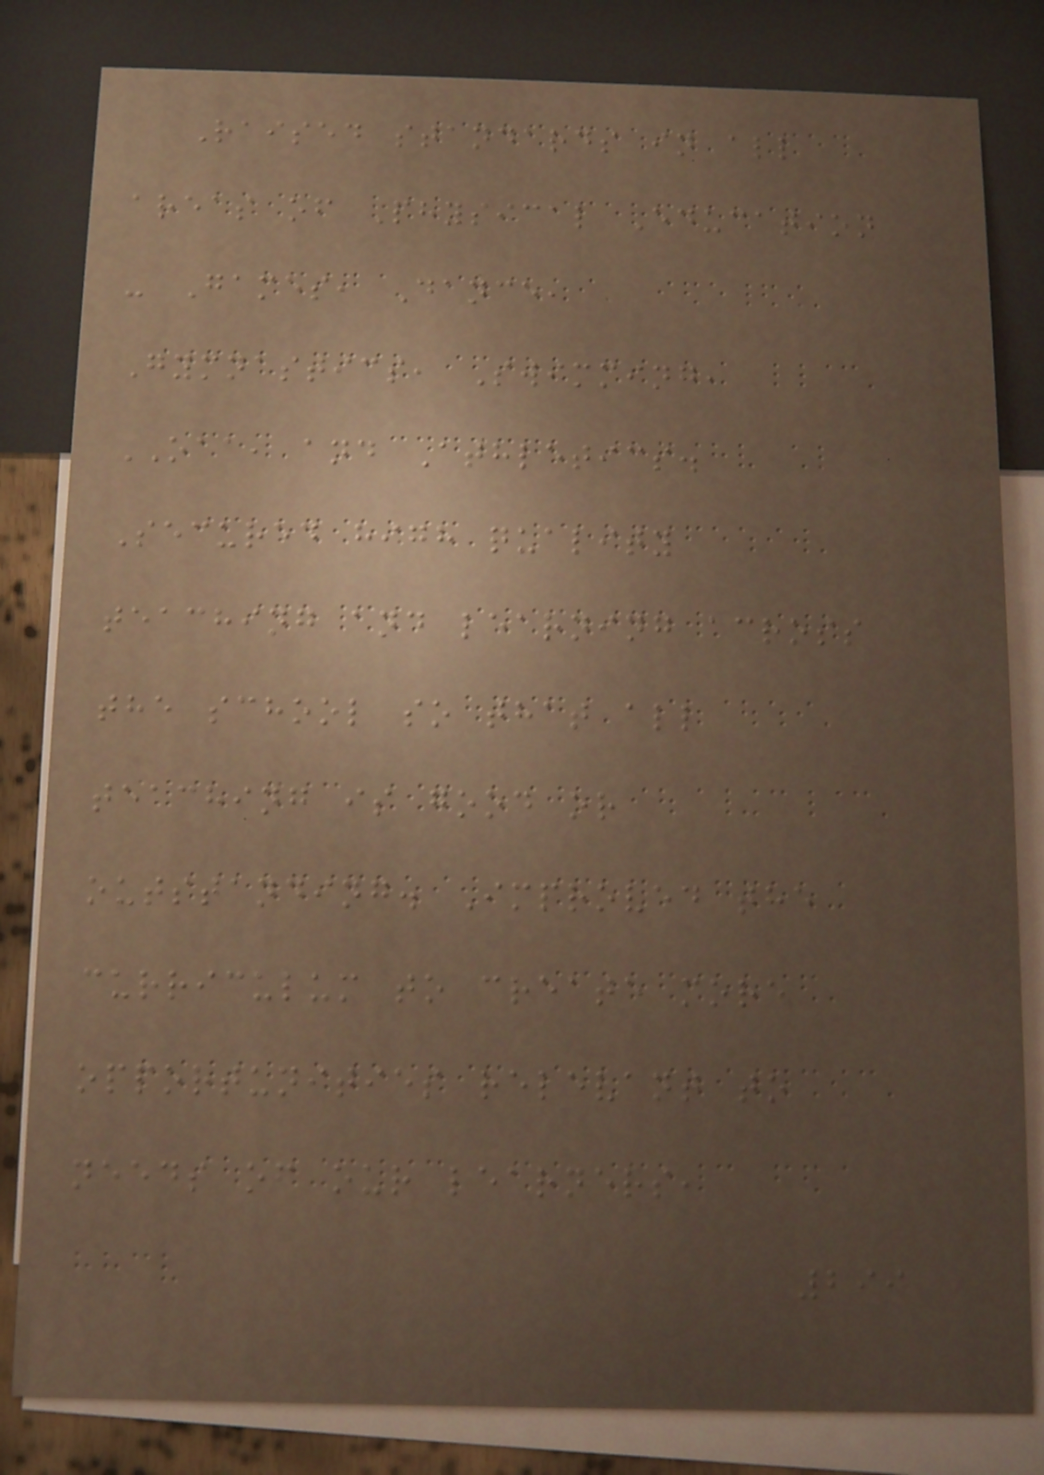Raised standards in all
areas of Physical Education
- Games, Dance,
Gymnastics, Swimming,
OAA, and Athletics.
Secured high quality
teaching and learning across
the school so that all
teaching is good or
outstanding. Improved the
curriculum to create more
opportunities relevant to
needs of our learners,
299
